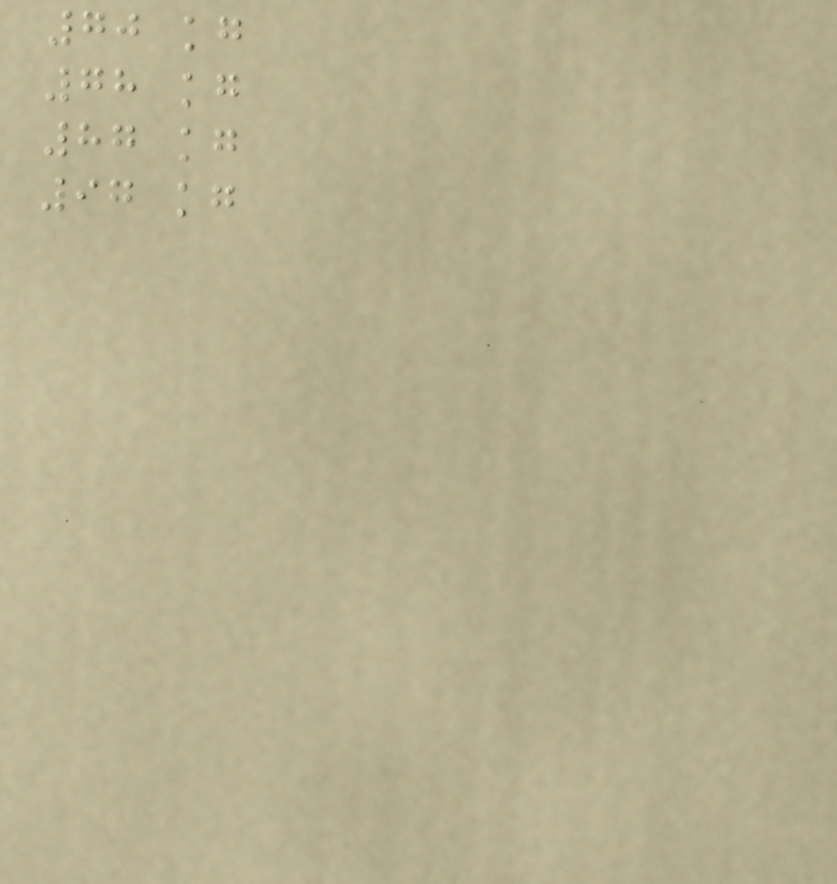70 kg
78 kg
87 kg
97 kg
